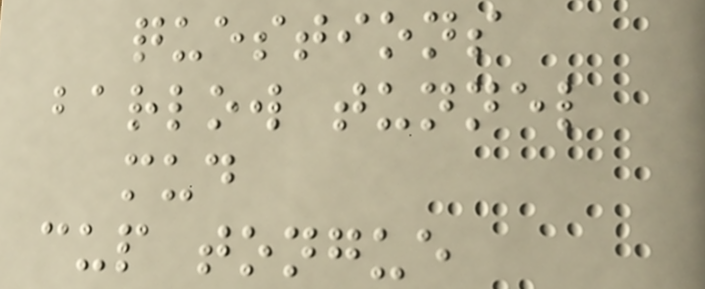questions
barlow tunnel
mud
cup tongue
